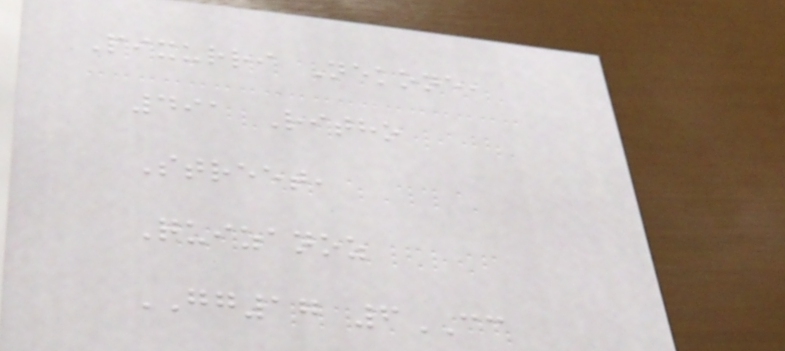Pixurri Nekone,
491 Ritho
Street,
Quizanoz
GG17 6CC
